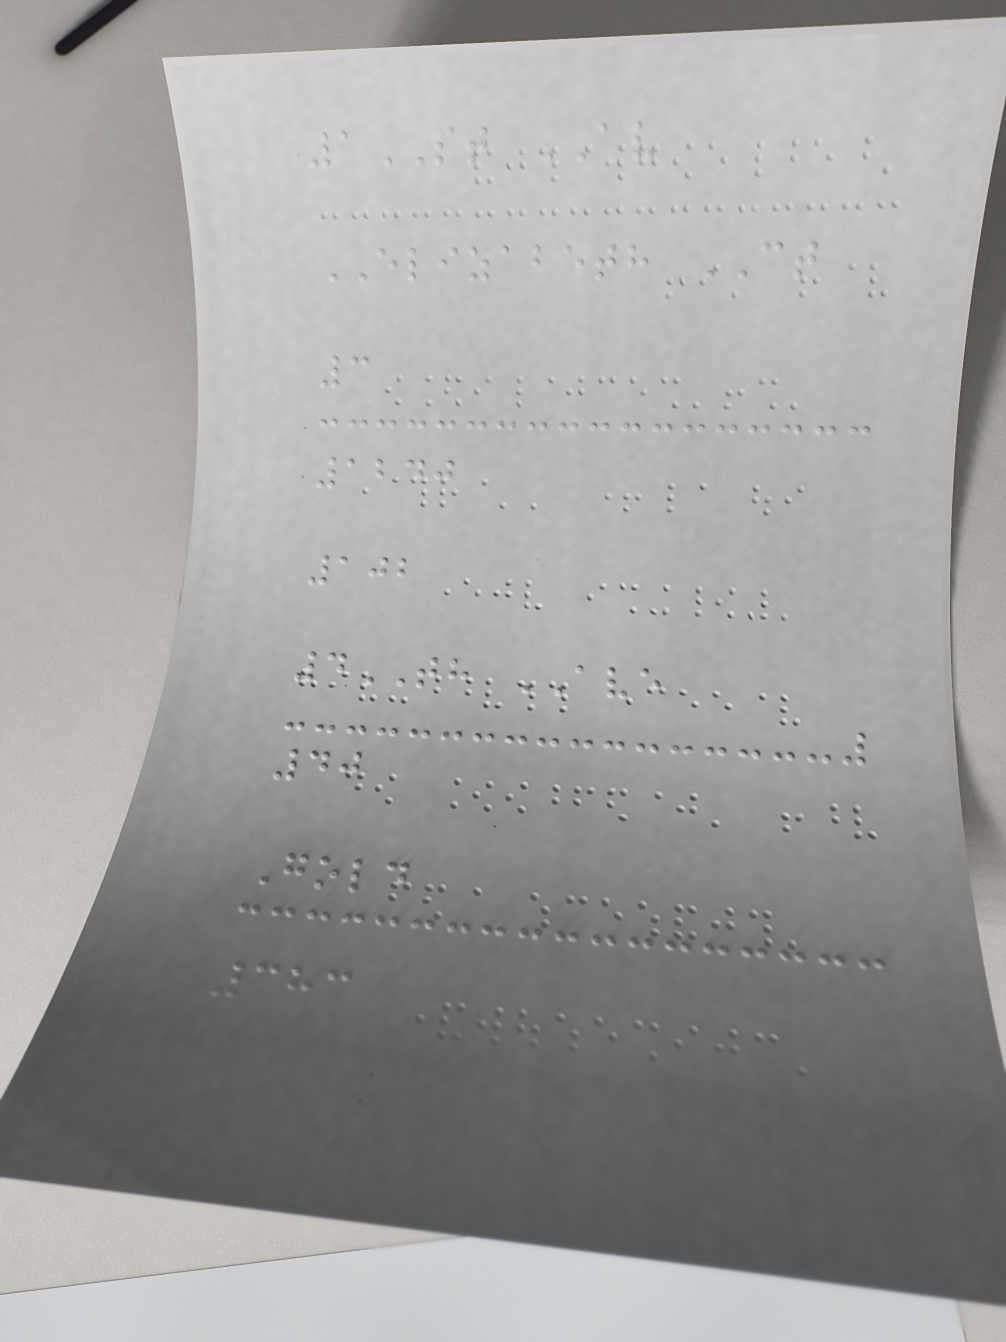1ST AV
ELIZABETH CT
3
1240
102
4TH AVE
40
Gold
383
